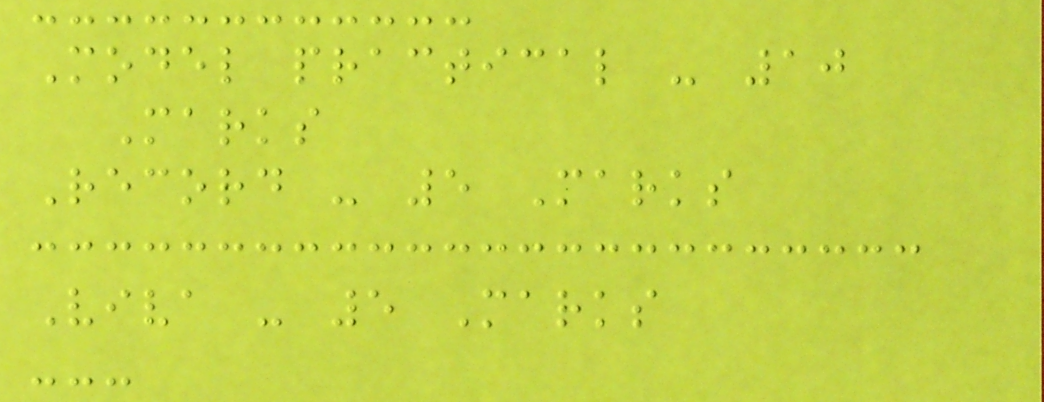Model practical - 10
Marks
Record - 5 Marks
Viva - 5 Marks
---
